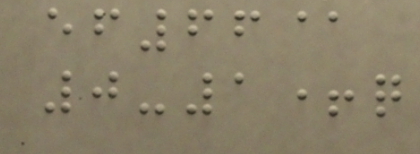ef66@
0-1+q
